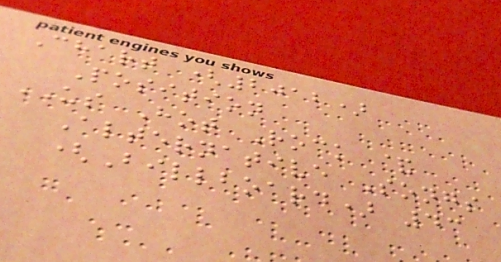Chart (2012)
Position
US Hot Rock &
Alternative Songs
(Billboard) 43
